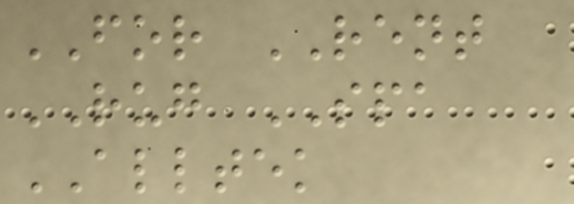FOR RENT
RUG SPA
ALLTEK
